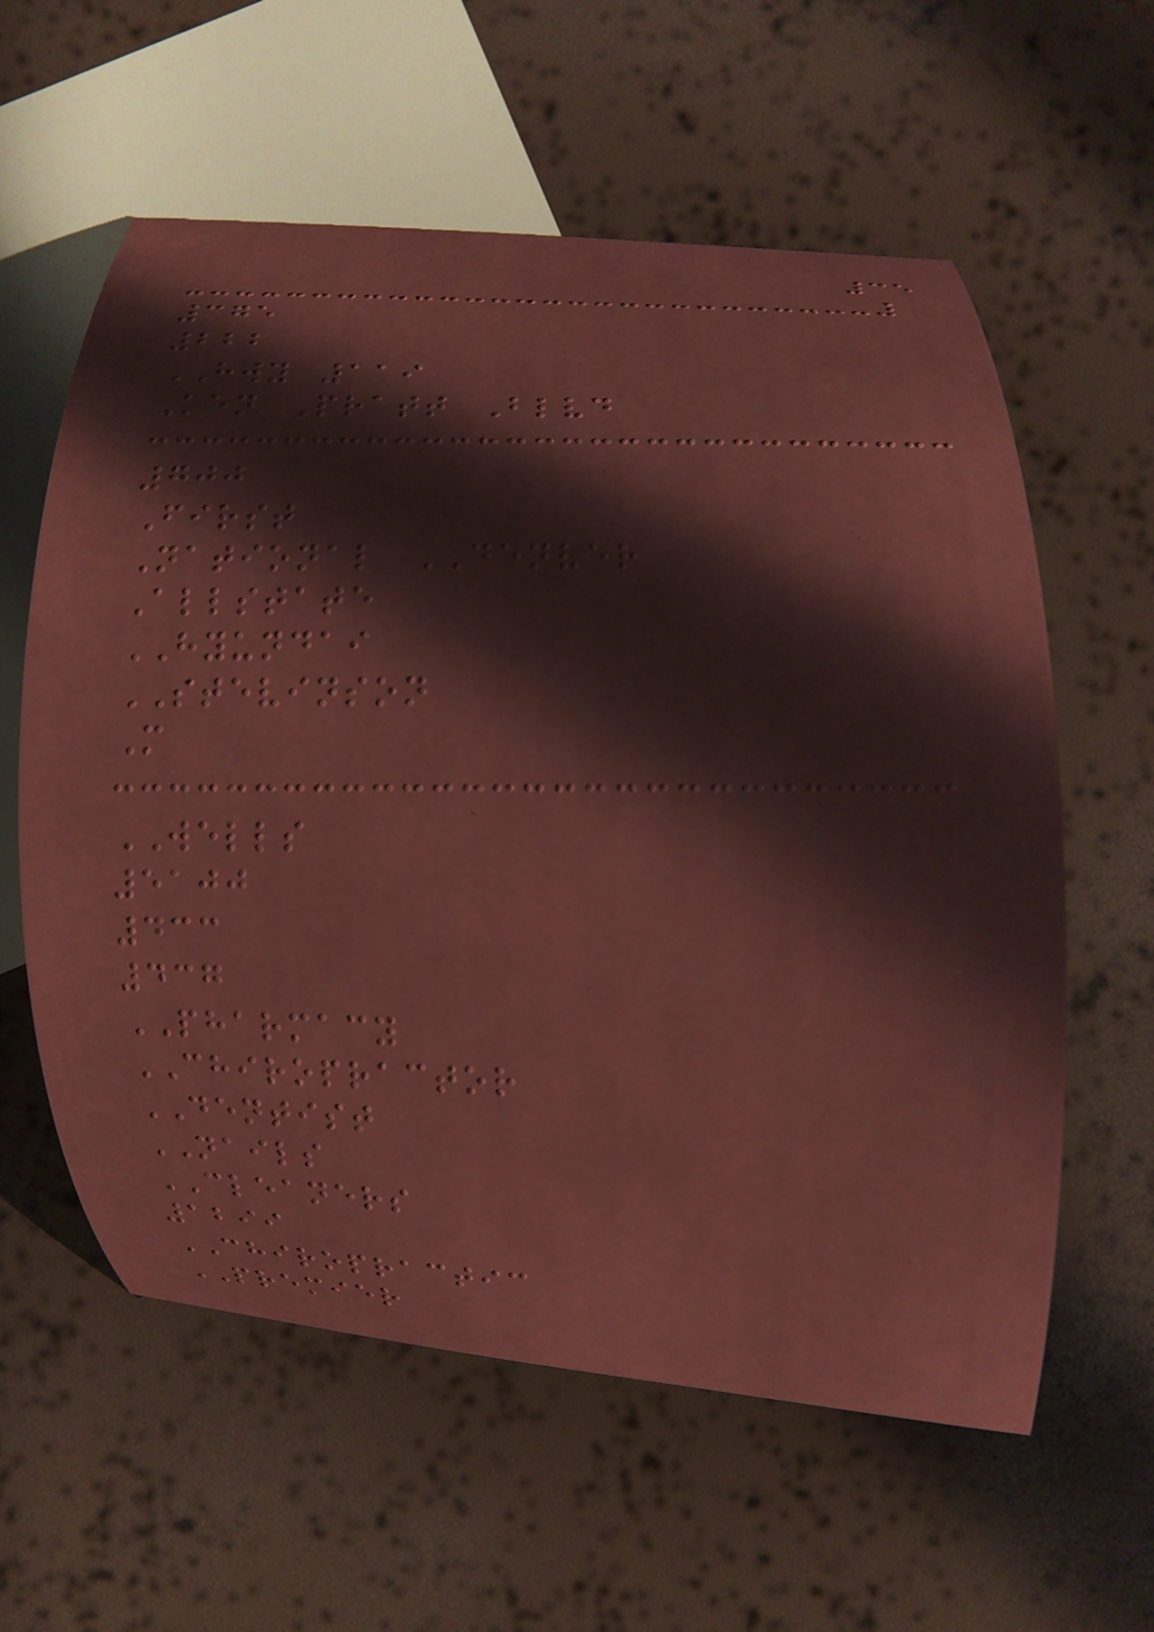35
375
222
HWY 119
Ken Pratt Blvd
700
First
National DENVER
Allstate
HYUNDAI
STEVINSON
M
WELLS
5100
433
437
PHARMACY
CHIROPRACTOR
DENTIST
NAILS
CLEANERS
1299
CHIROPRACTIC
PREMIER
